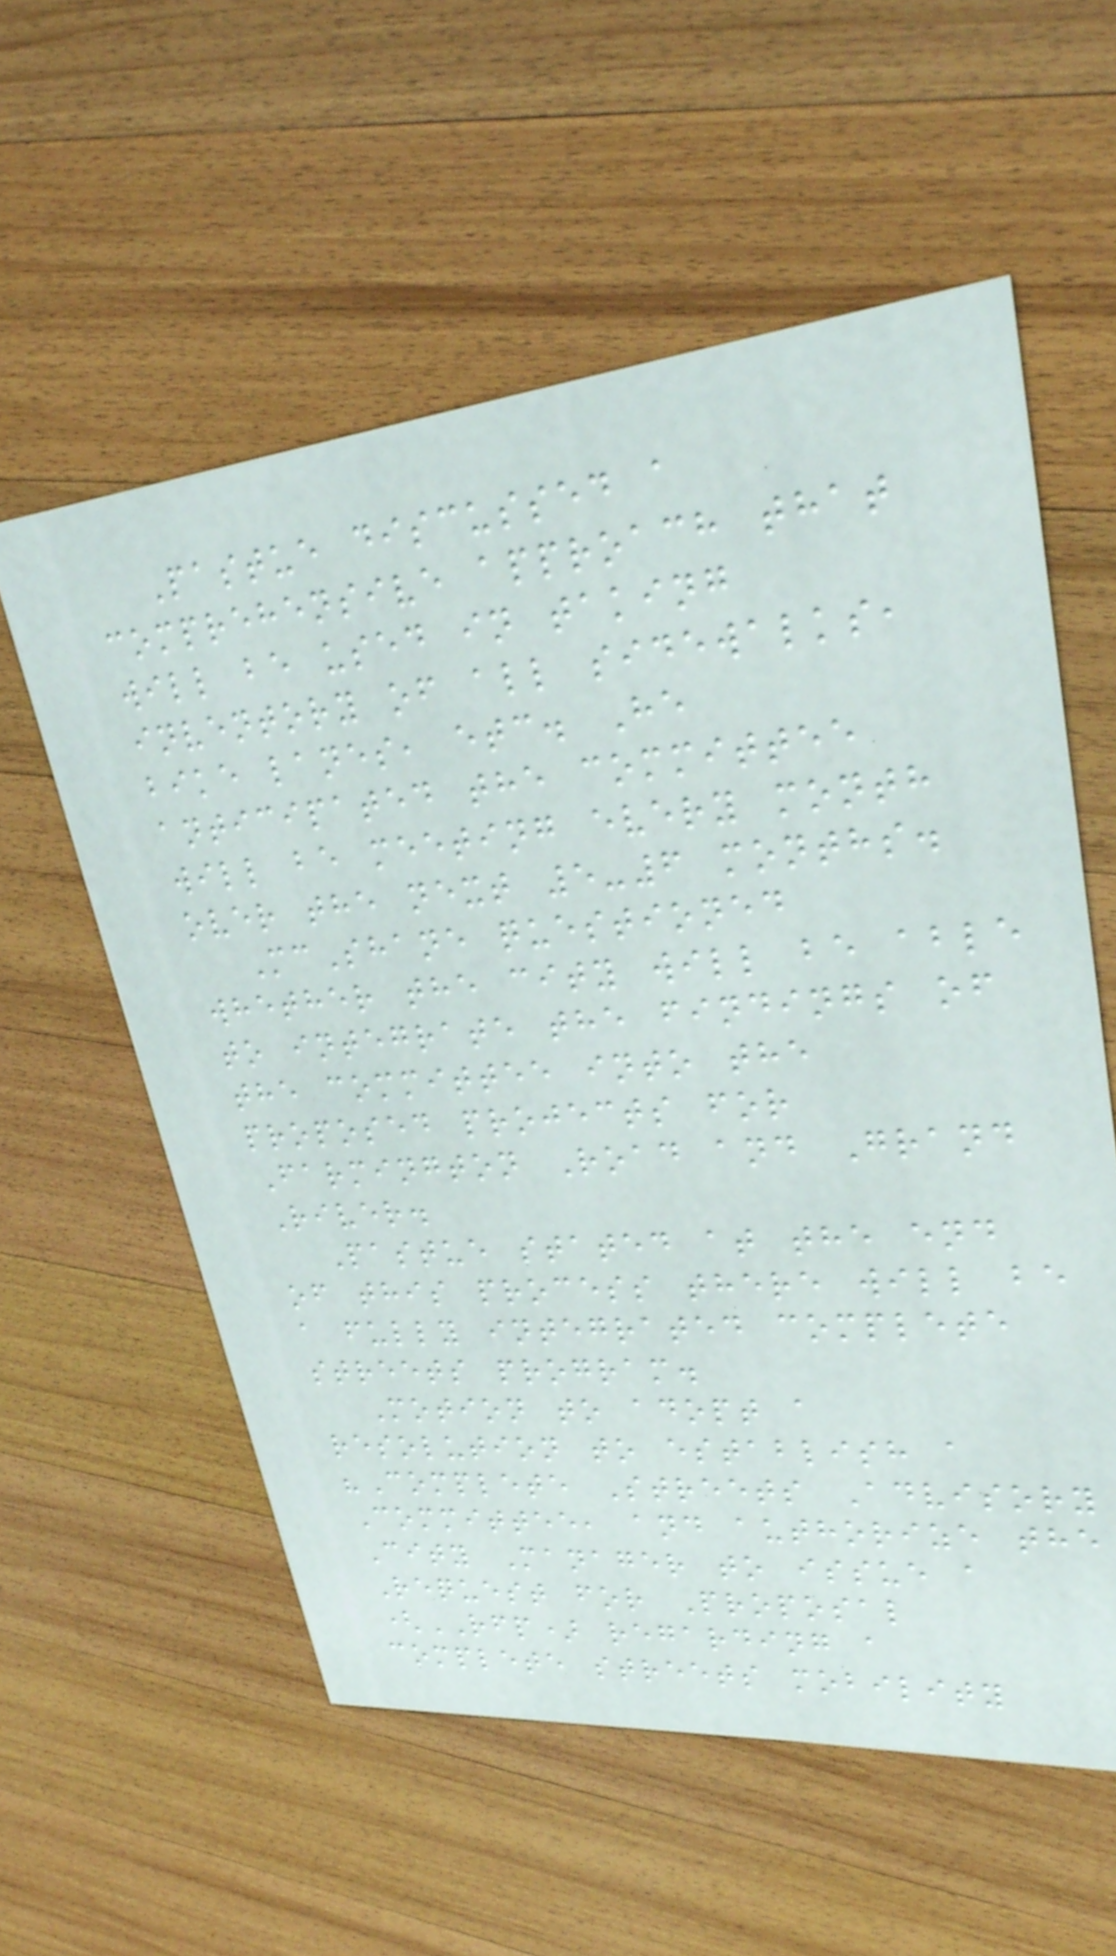Pastue discussed a
comprehensive approach that
will be used in taking
inventory of all sidewalks,
bike lanes, etc. He
anticipated the committee
will be meeting every month
over the next 5-6 months.
McShane questioned
whether the city will be able
to integrate the findings of
the committee into the
proposed projects for
Farmington Road and Grand
River.
Pastue stated at the end
of this process there will be
a fully integrated complete
streets program.
Motion to adopt a
resolution to establish a
"Complete Streets Advisory
Committee, and authorize the
City Manager to issue a
Request for Proposal
(RFP) regarding a
complete streets mobility
